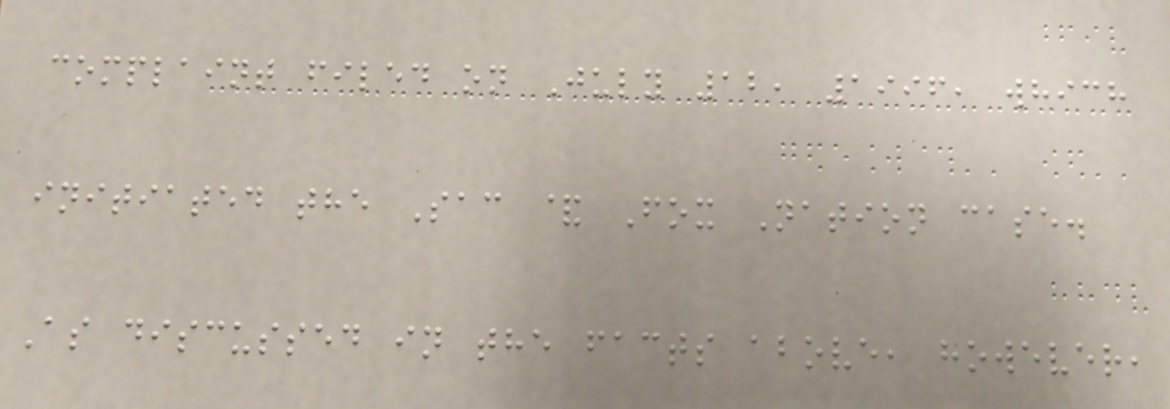complaint filed on July 12, 1996, which
initiated the Sac & Fox Nation case.
As discussed in the facts above, however,
